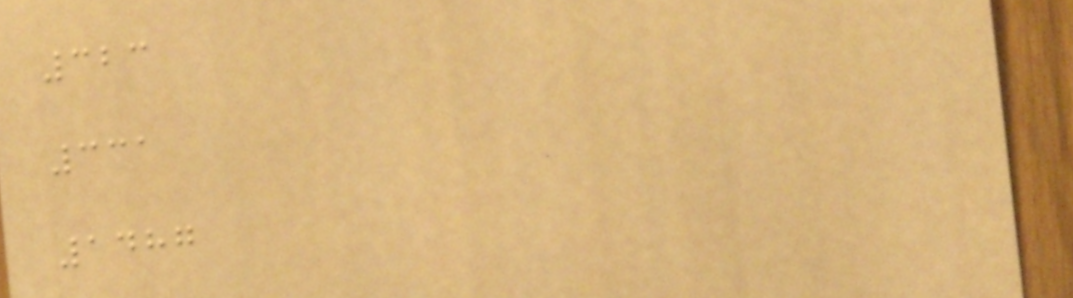323
331
1487
